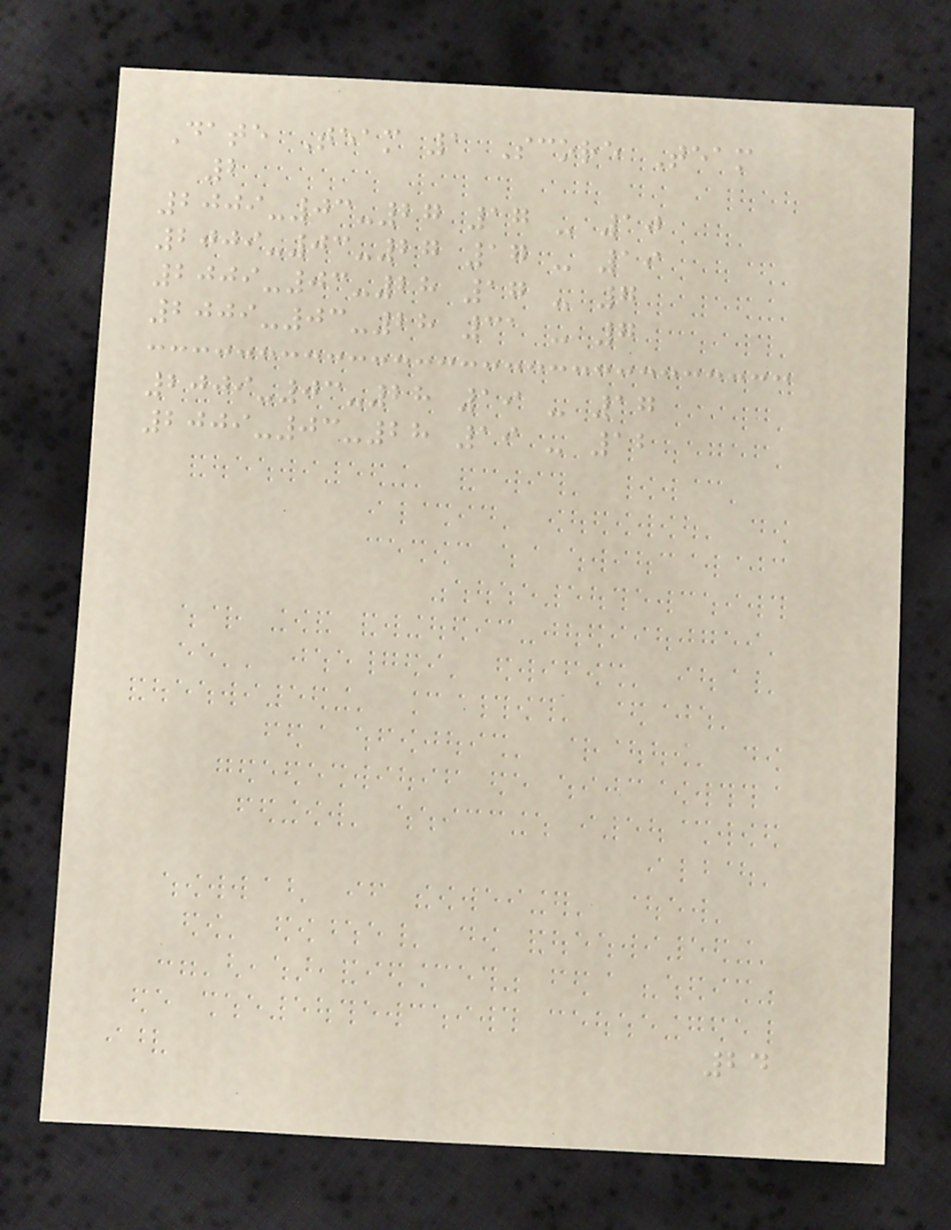Date Team 1 Score Team
2
2009-03-27 17 - 10
2009-03-27 17 - 19
2009-03-28 17 - 7
2009-03-28 31 - 7
2009-03-28 19 - 17
2009-03-28 19 - 12
24
